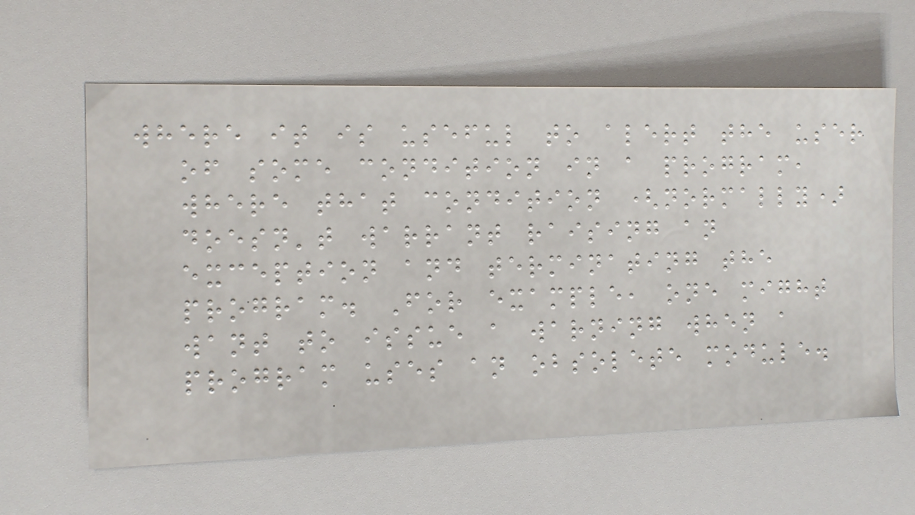where it is useful to alert the user
of some condition in a program,
where that condition (normally)
doesn't warrant raising an
exception and terminating the
program. For example, one might
want to issue a warning when a
program uses an obsolete module.
